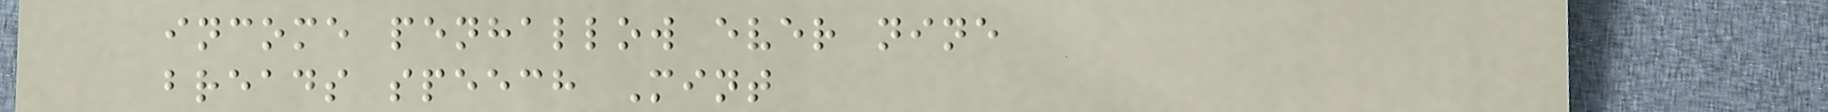income penhallow ever nine
breads speech Mint
